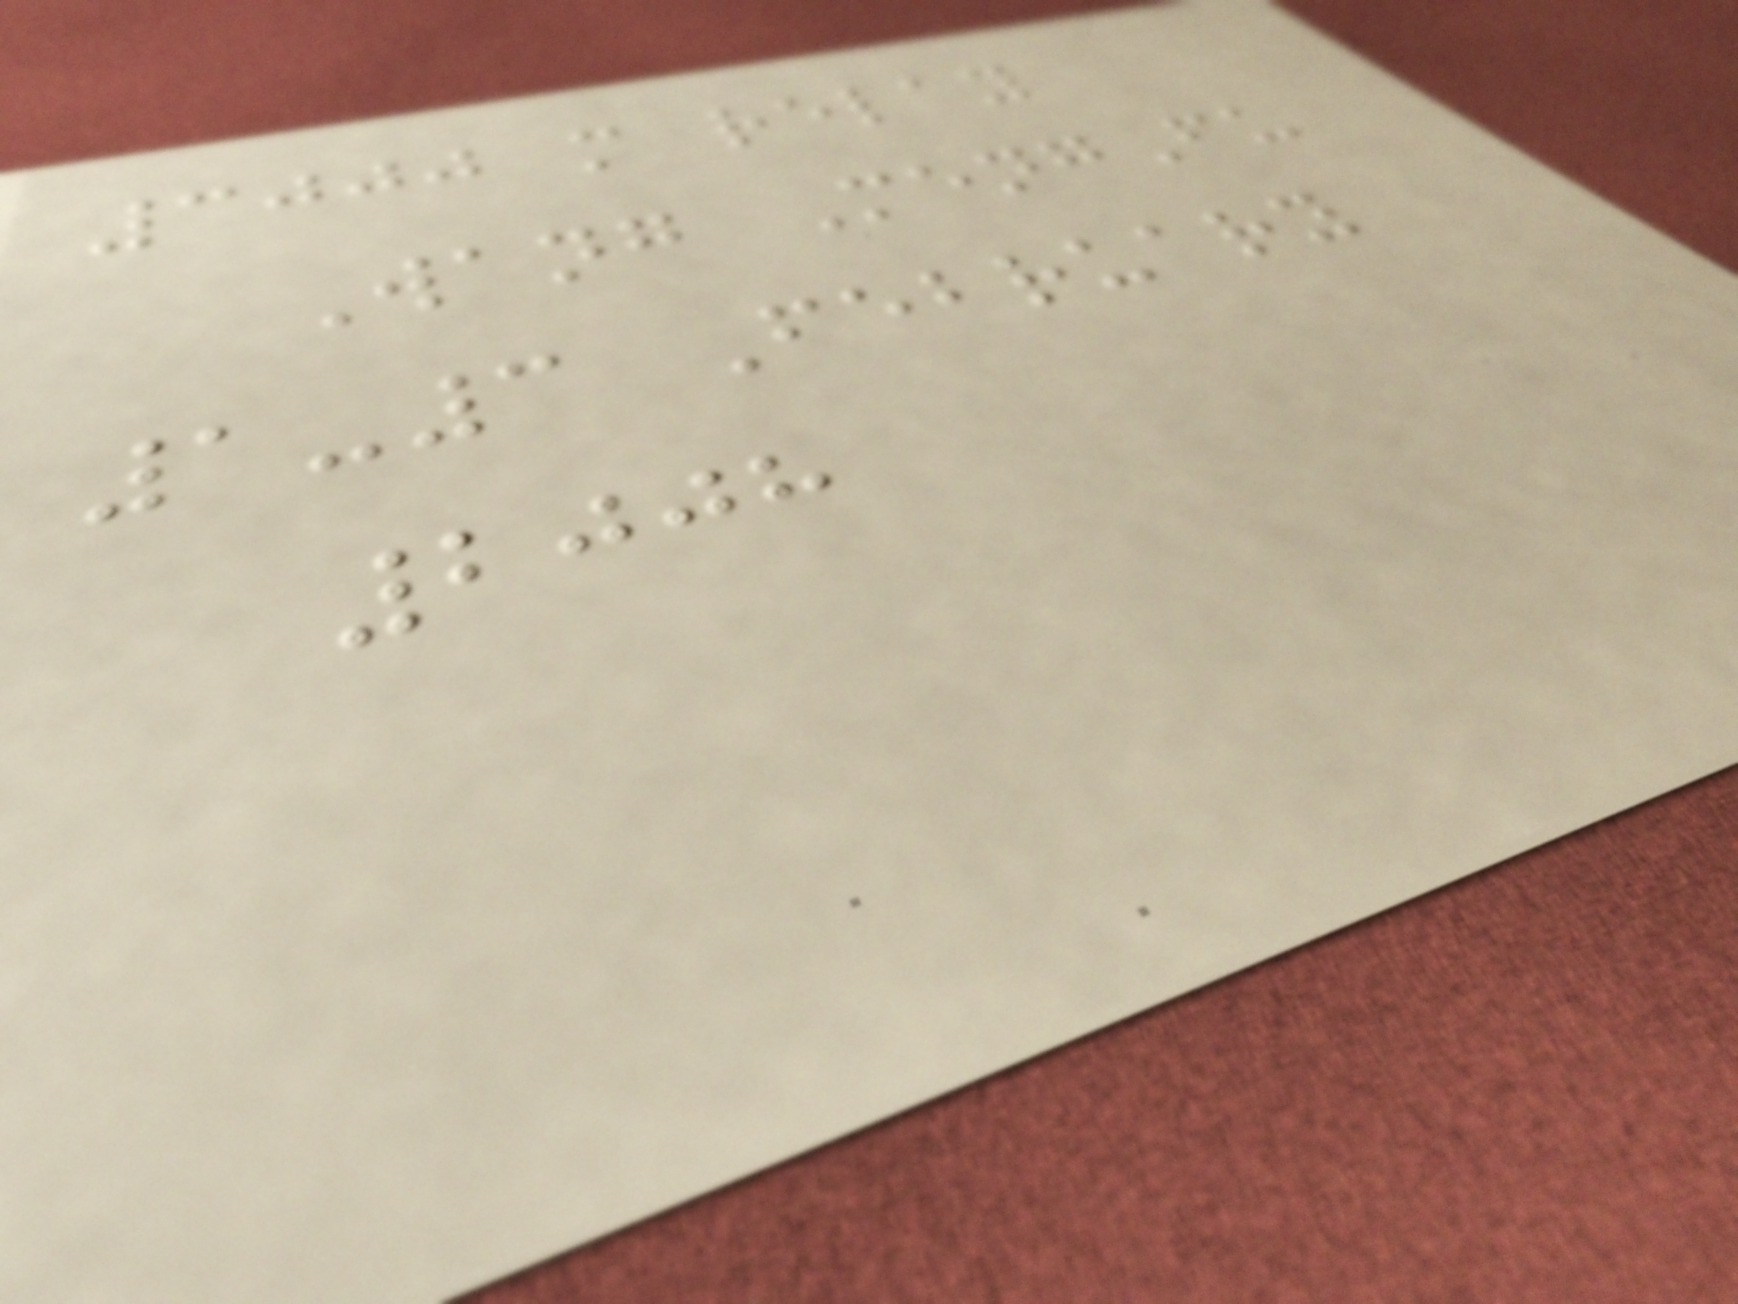3000 m relay
Wang MengFu
1-3 February
2008
